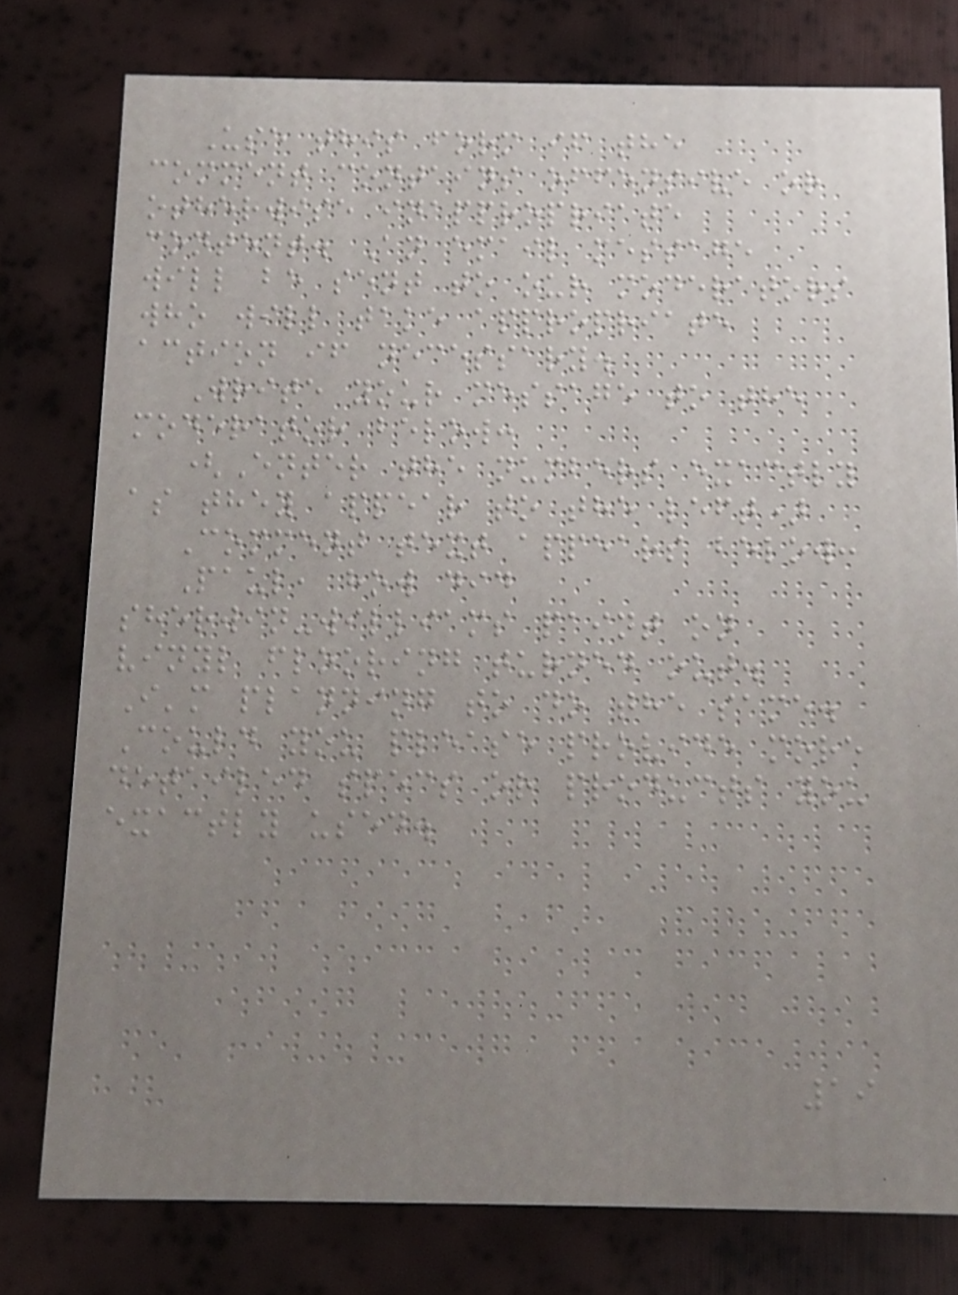Use this form if the
comment contains offensive or
otherwise inappropriate
content. An email message
will be sent to our moderators
who will take appropriate
action if necessary.
Write your message to the
moderator below:
(Enter the numbers exactly
as they appear to the left)
Comment text appears below:
Paul, how did
sherwin-williams paint on
vinyl flooring turned out.
I'm planning to do the same.
Could you please provide more
detailed specs or products you
exactly used.
19
